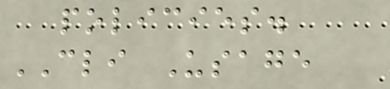policies.
CLI Usage
